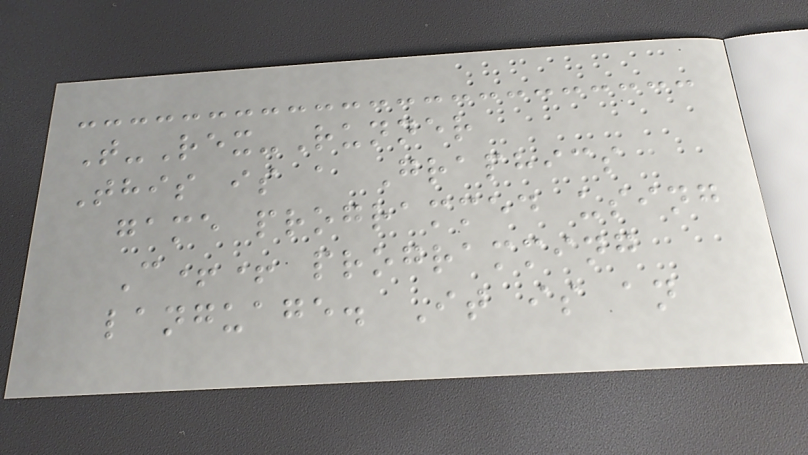T-Rex-Runner
This is a Graphics
game programmed using
C++ programming
language. It is an
